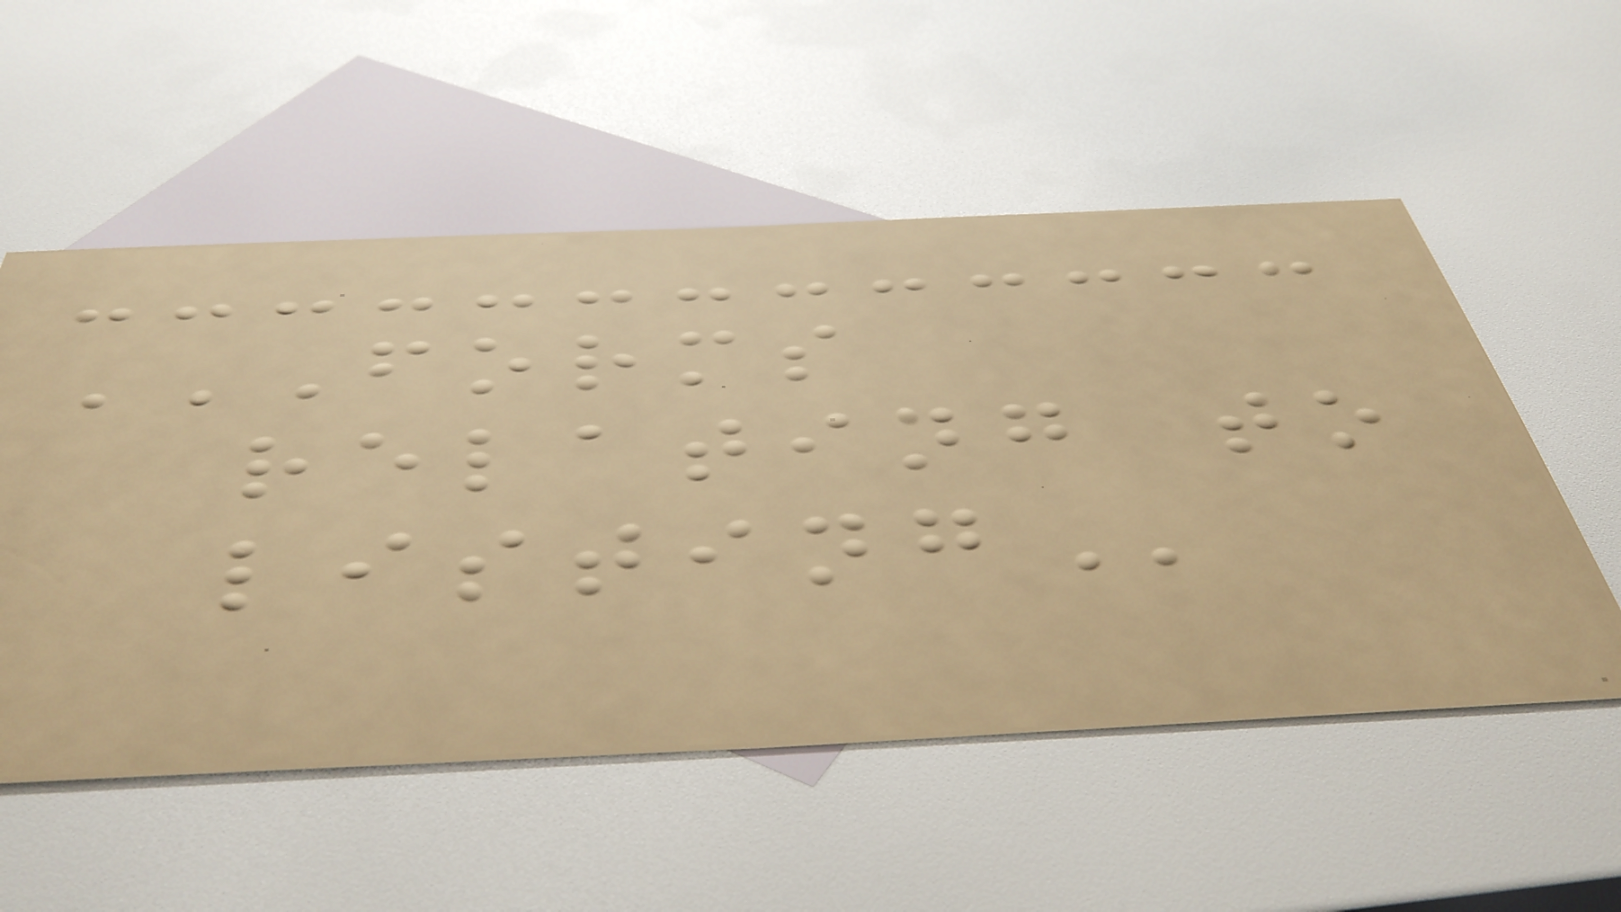FORMS
RELATING TO
LISTING
